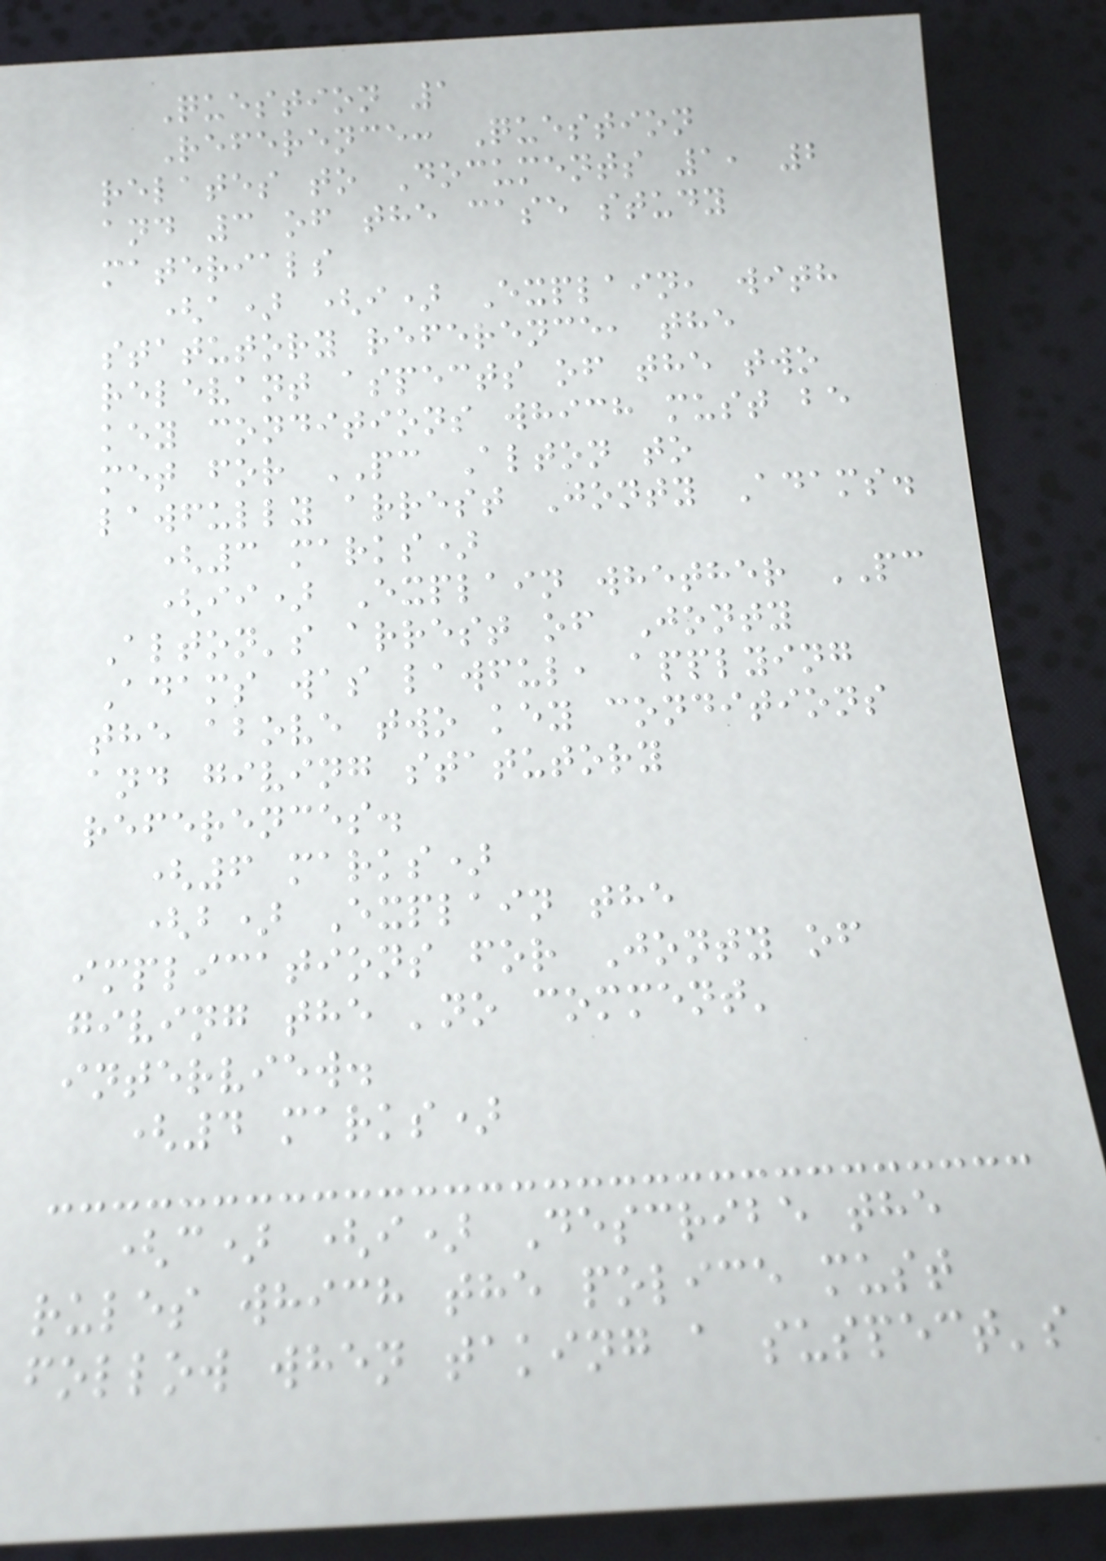Question 1
Reference: Question
relates to Documents 1, 2
and 3 of the case study
materials
(a) (i) Explain, with
statutory reference, the
relevant aspects of the two
key conditions which must be
met for PC Alton to
lawfully arrest Jonty Adams.
(3 marks)
(ii) Explain whether PC
Alton's arrest of Jonty
Adams was lawful, applying
the above two key conditions
and giving statutory
references.
(6 marks)
(b) Explain the
implications for Jonty of
giving the 'no comment'
interview.
(4 marks)
(c) (i) Describe the
rules which the police must
follow when taking a suspect's
